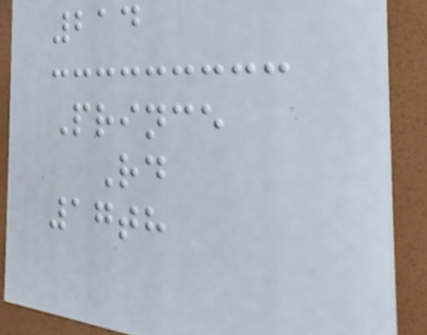214
Prince
Rd
17th
